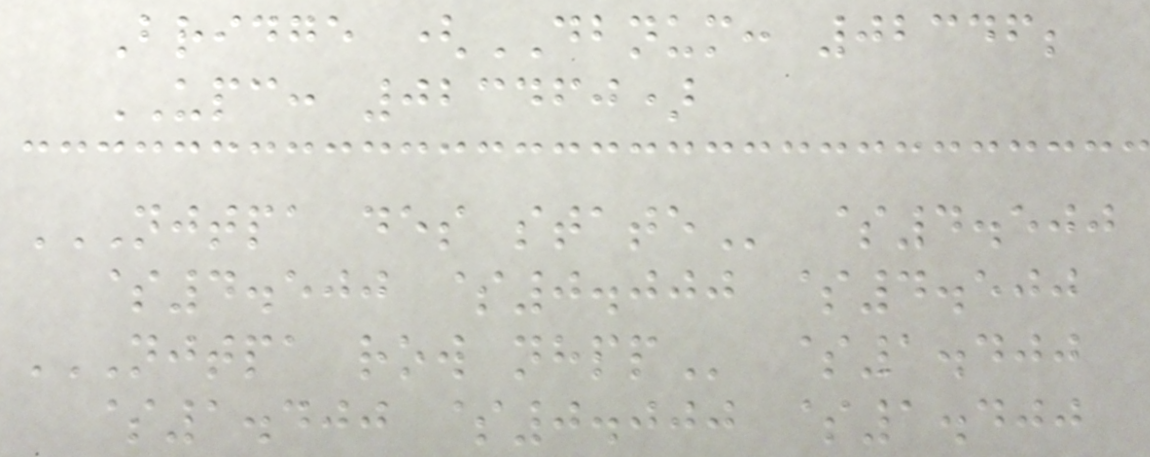Bridge (DBNUM: 02346;
UPC: 023460)
NJTPA DES STATE $4.500
$4.500 $0.000 $4.500
NJTPA ROW NHPP $1.400
$1.400 $0.000 $1.400
